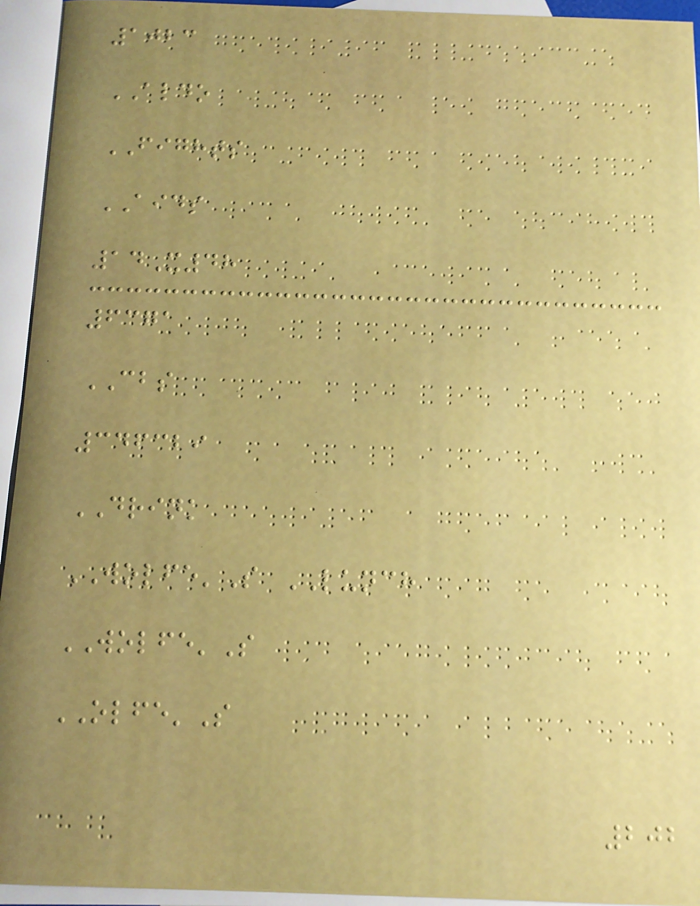1023
ALDO
FIGHTS
AIDS
14X48
6371
CBS
346329
DRINK
WOLFE'S LUNCH
WOLFE'S
OLFE'S
202
